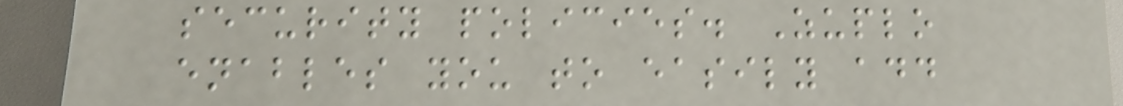security policies. Zuplo
enables you to easily add
